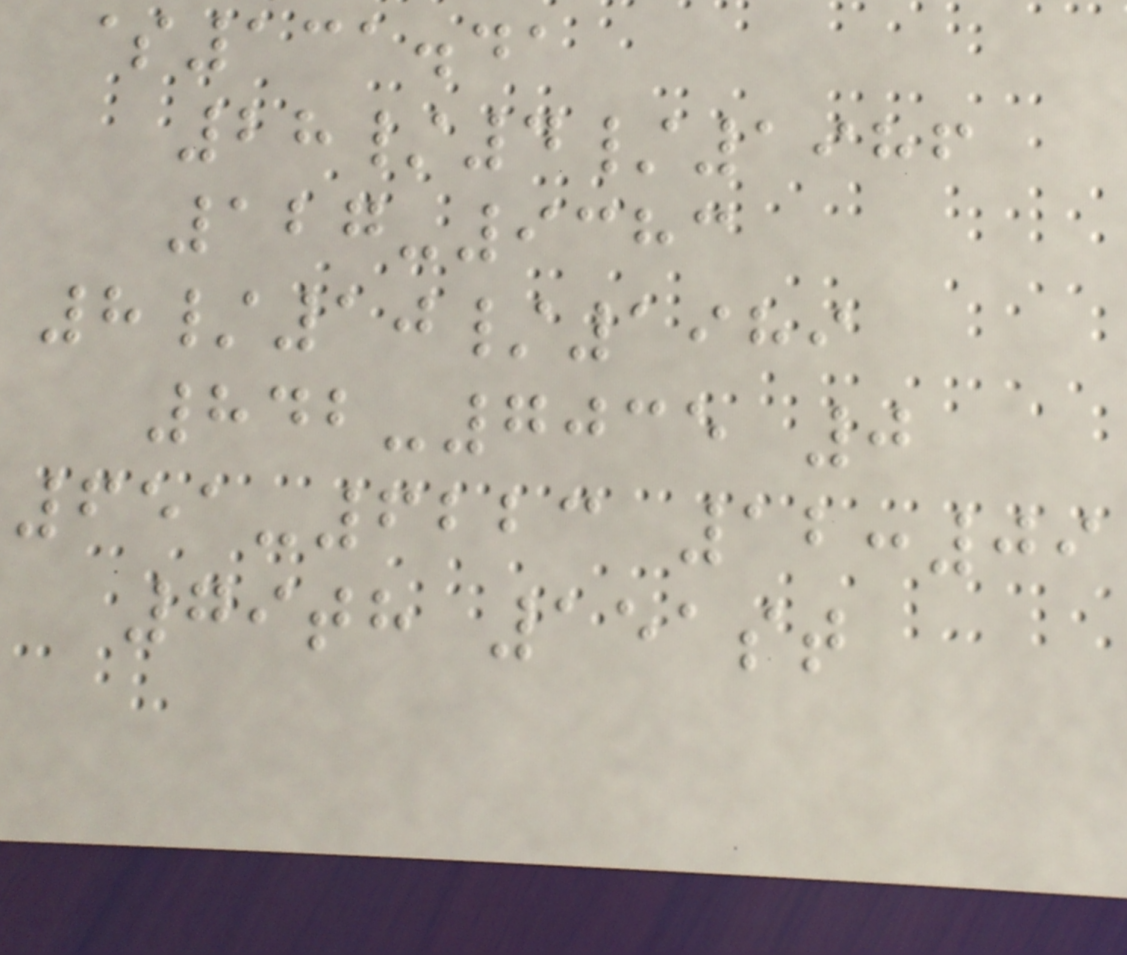$131.41
28/4/1986
127-9383
8/10/1989
842-7035 0
651-6223 12:09
79th 151st
